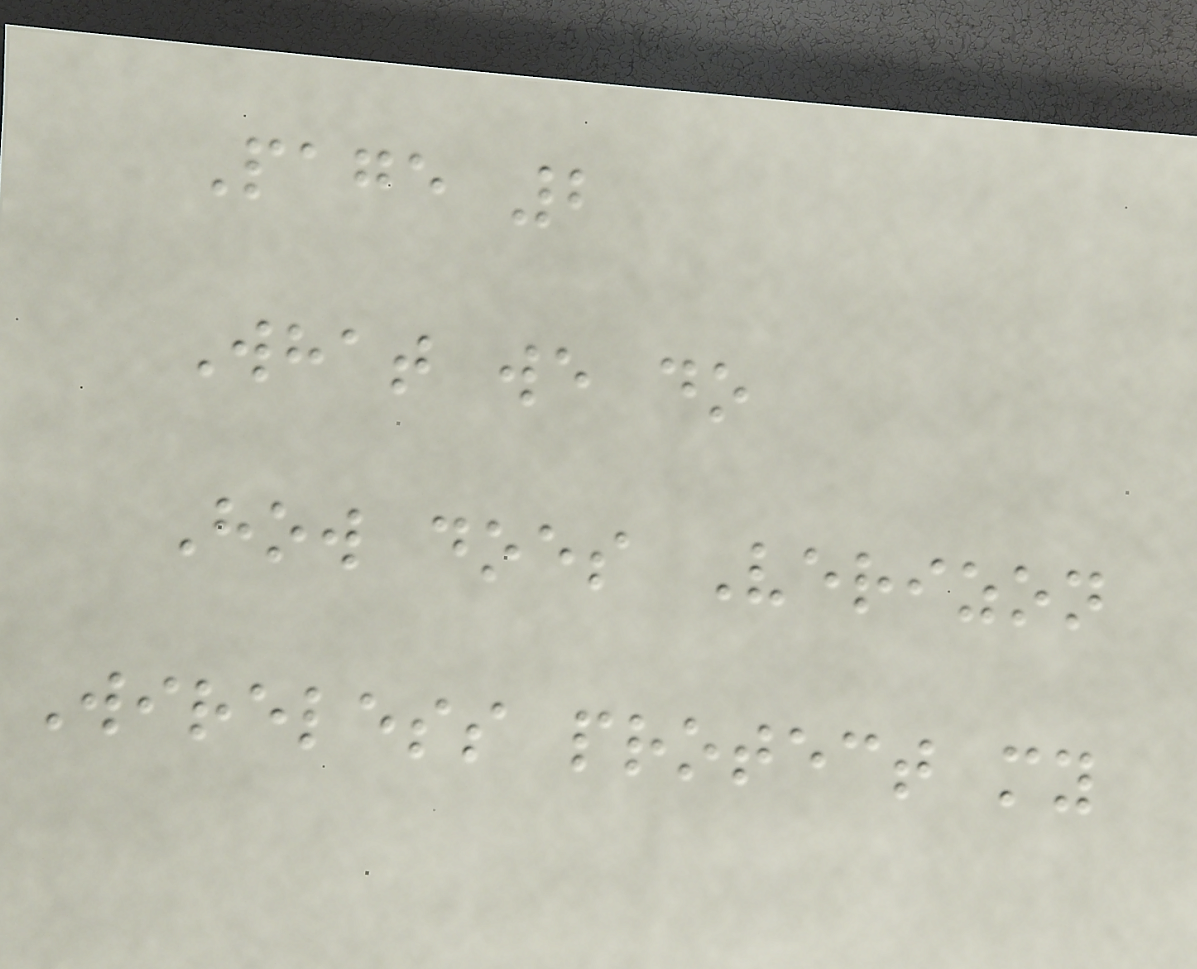Page 2
What we do
How does Verizon
Wireless protect my
